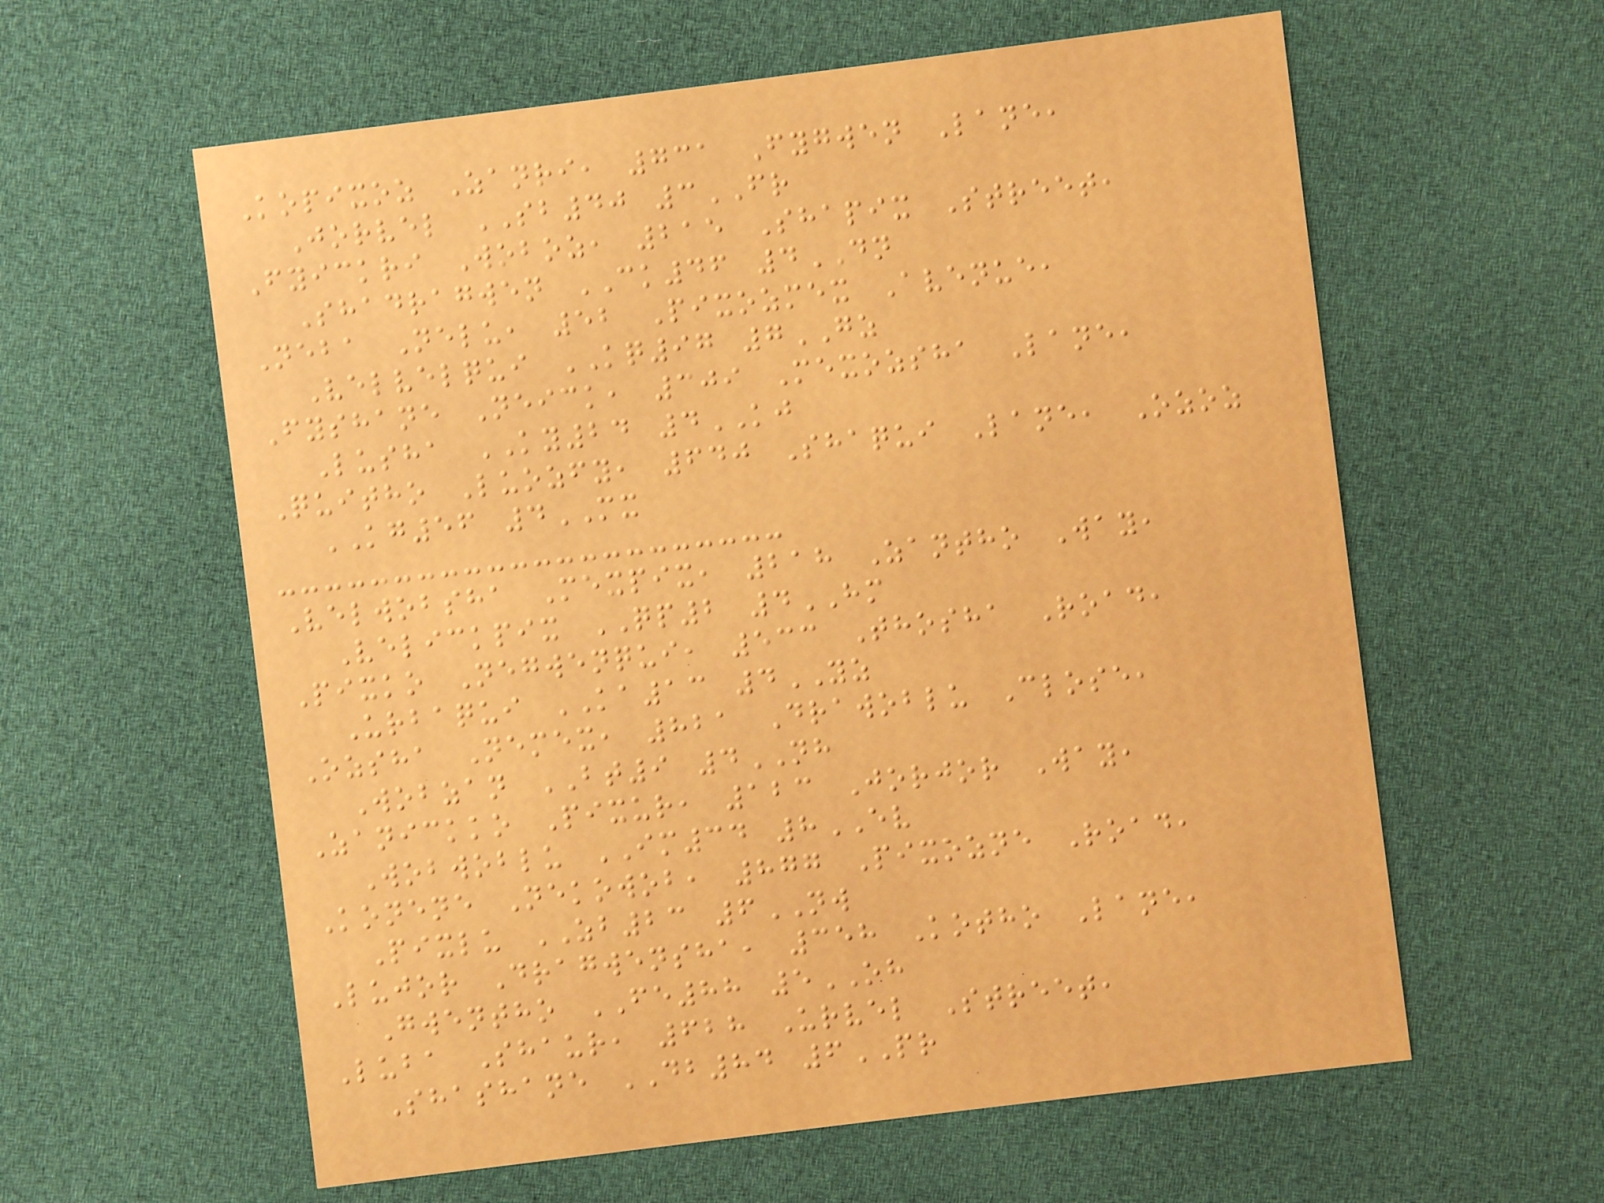Kopixoz Zanri, 731 Fygwen Lane,
Jorvel SB40 3FR
Fyickri Woboz, 215 Shapix Street,
Shadragwen CK46 4DN
Neba Nelu, 52 Pixozmex Avenue,
Velvelqui KQ97 7GZ
Fyshane Neick, 309 Mexozsha Lane,
Lusha KY24 4KJ
Quitho Luozfy, 640 Shaqui Lane, Ozoz
KG56 4MX
Velwobsha Mexpix, 218 Zantho Way,
Velickpix QP2 4HM
Pixko Negwenqui, 533 Thosha Road,
Urbaqui KA13 4YZ
Ozsha Nemex, 821 Drawoblu Close,
Wobzan BT9 4NH
Zanickko Pixur, 123 Jorjor Way,
Wobwoblu IM34 8EV
Konene Nekowob, 877 Pixozne Road,
Pixlu ZB23 6NW
Lujor Dragwensha, 358 Kotho Lane,
Gwentho FE88 5OH
Luba Shaur, 628 Urvel Street,
Shashane DB84 6PR
